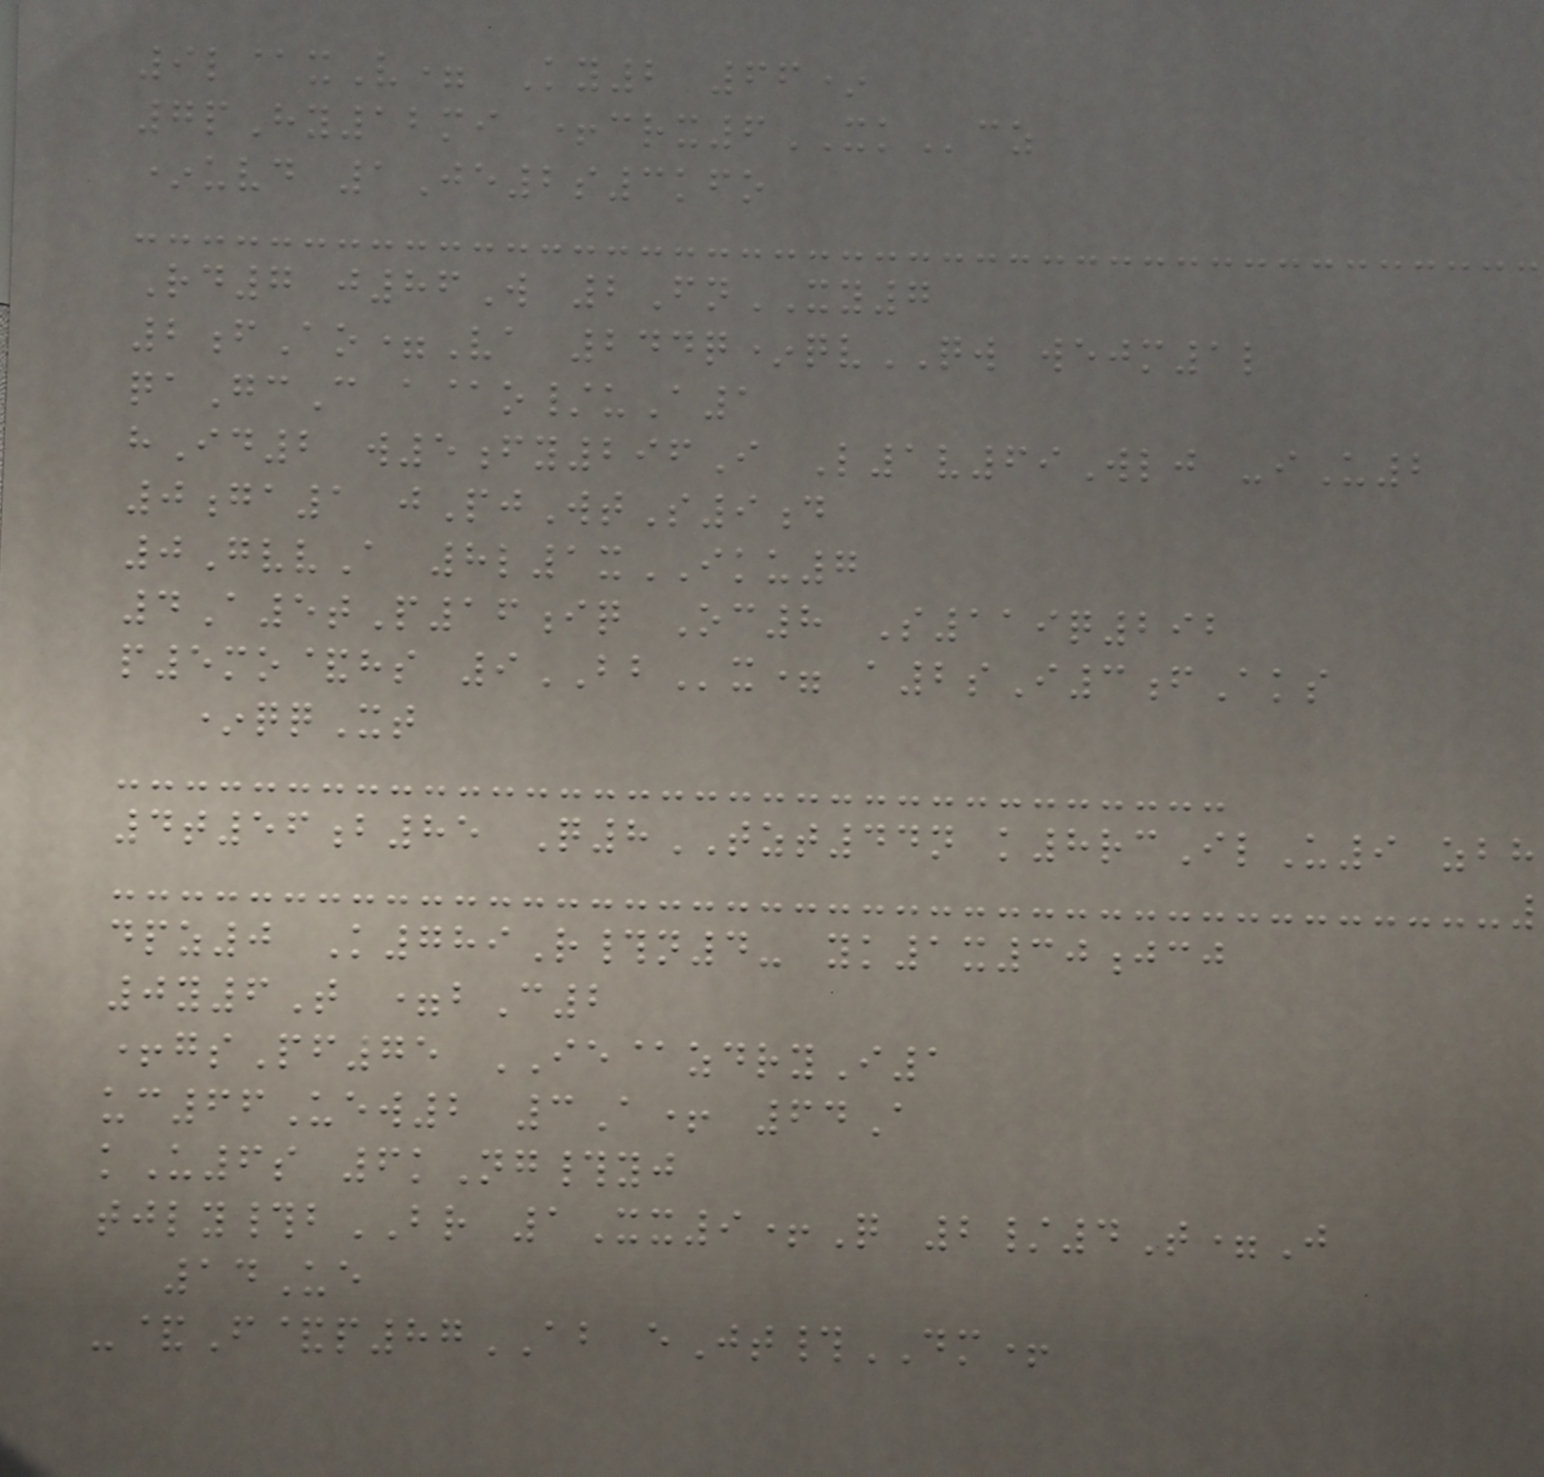9l@xV= Ky2 66*
7pHy12mi +crx6XKcz
*uvd 1Je2s3kfo
Rd7 j86W 2FnXY7
2fAo=Va 244q*qvQW wejm1l
qaGcC a@o/uA1
hId2 w5fy296I L1v69Wlj -iU2
0ga1 jPjWtS9d
0GvvA 8l1xIKU7
4A5tP16iq Oc8 S119q292
p5mo&hs 9BBx= a2sI3fAks
*qqXt
4t56b85 Q8TZT44n k8rcIlU9 zbh
dpz0 K789R#n4- yk1x30jcj
0y6T =bC2
+gsPf75 IE@zdryI1
uc66Uew2 3A+ 64A
kU6s 6kNg#yj
tjly#bBR 1Xx9+Q 2/4T=J
14Ue
-&F&p87AB eJt#DM+
